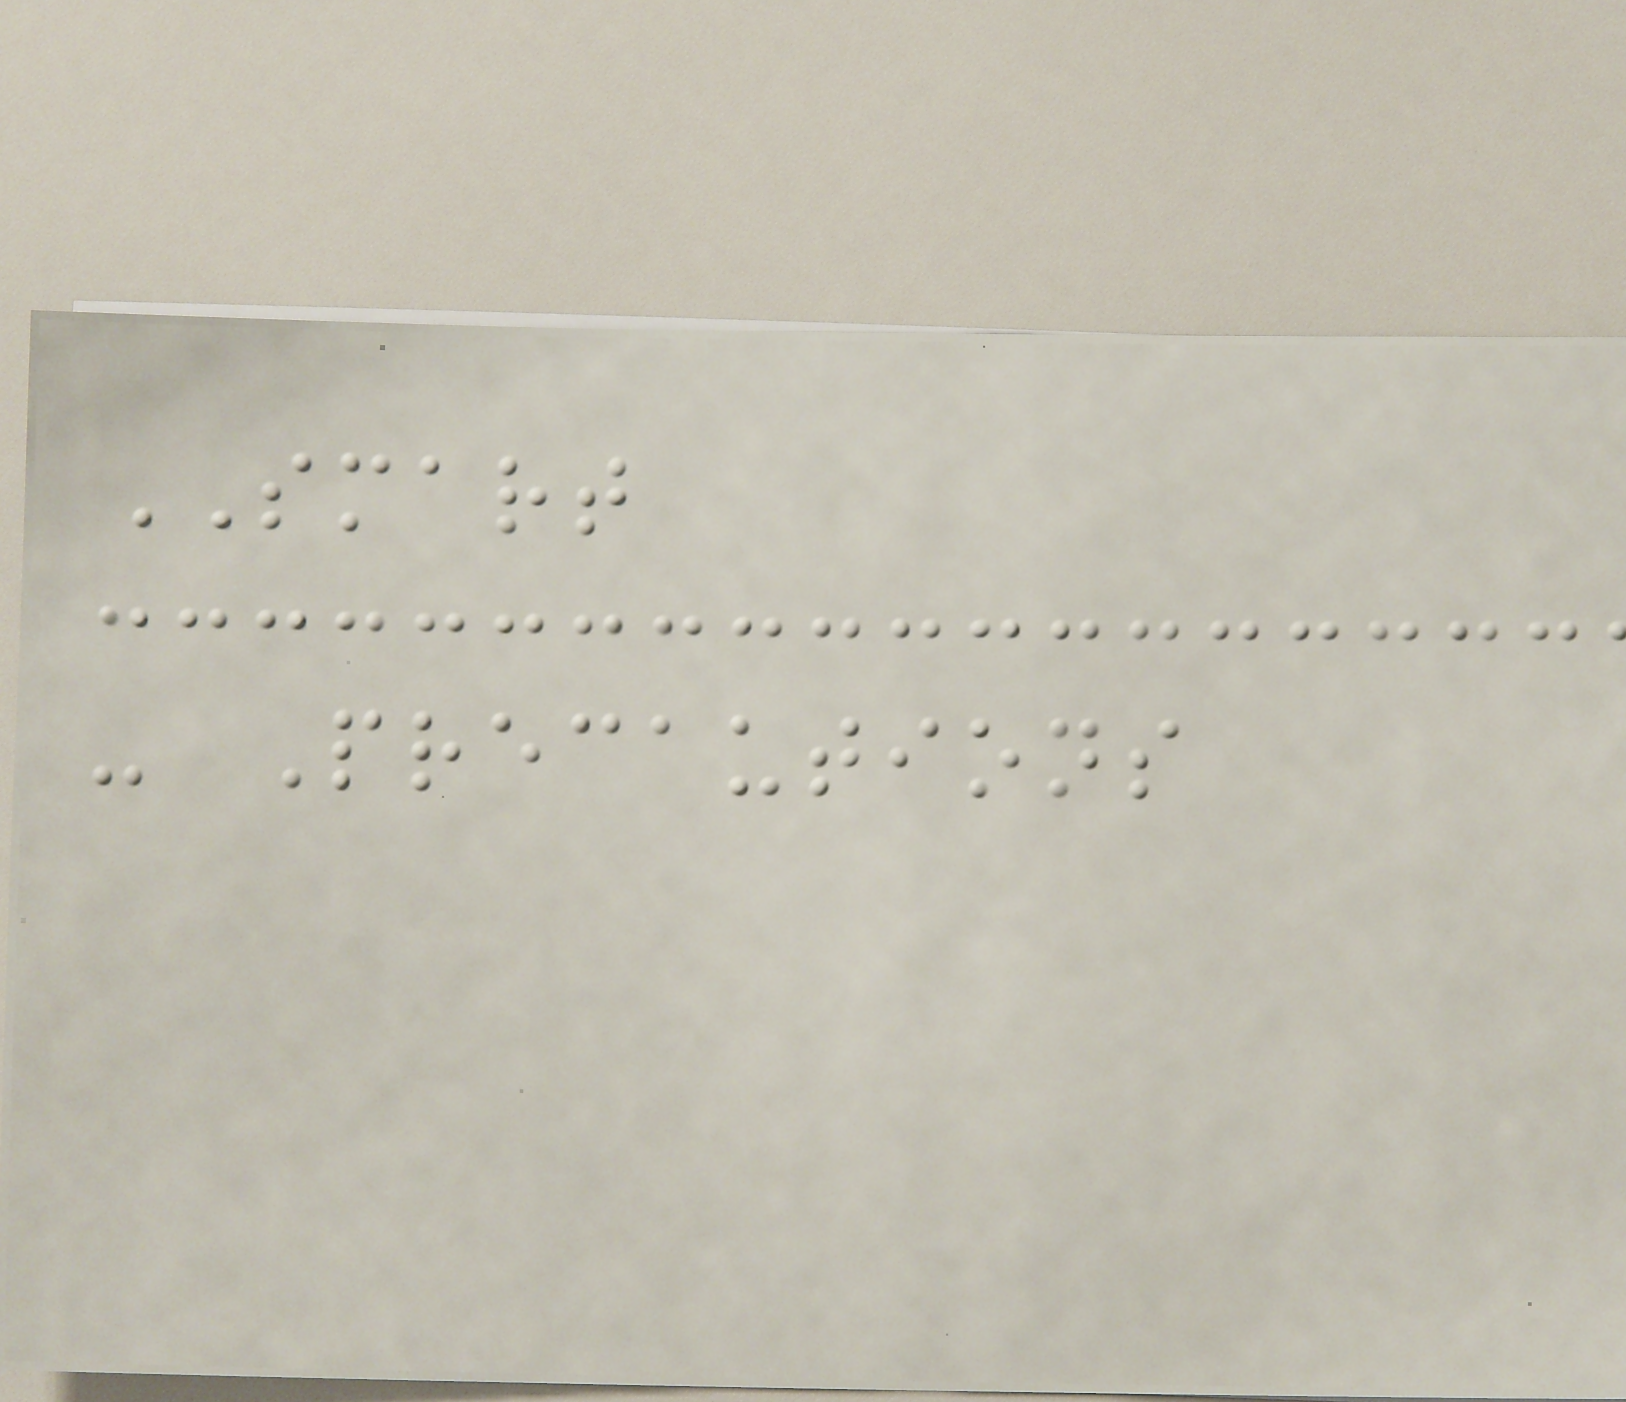SMART
- Precautions
